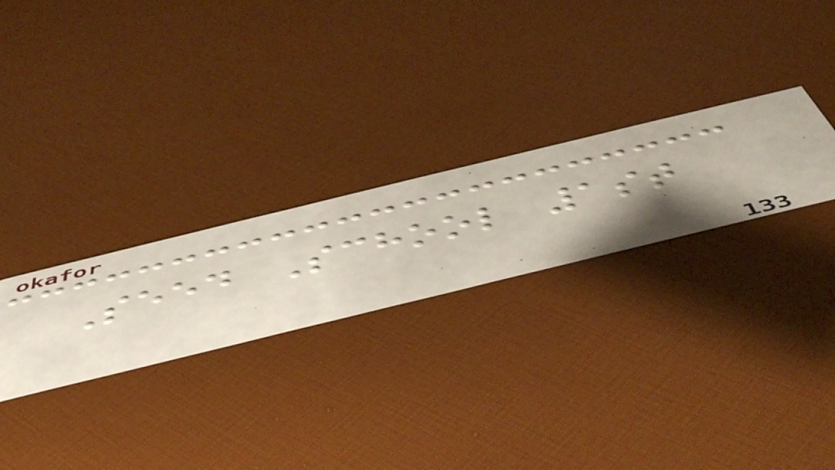Seed School 1st
